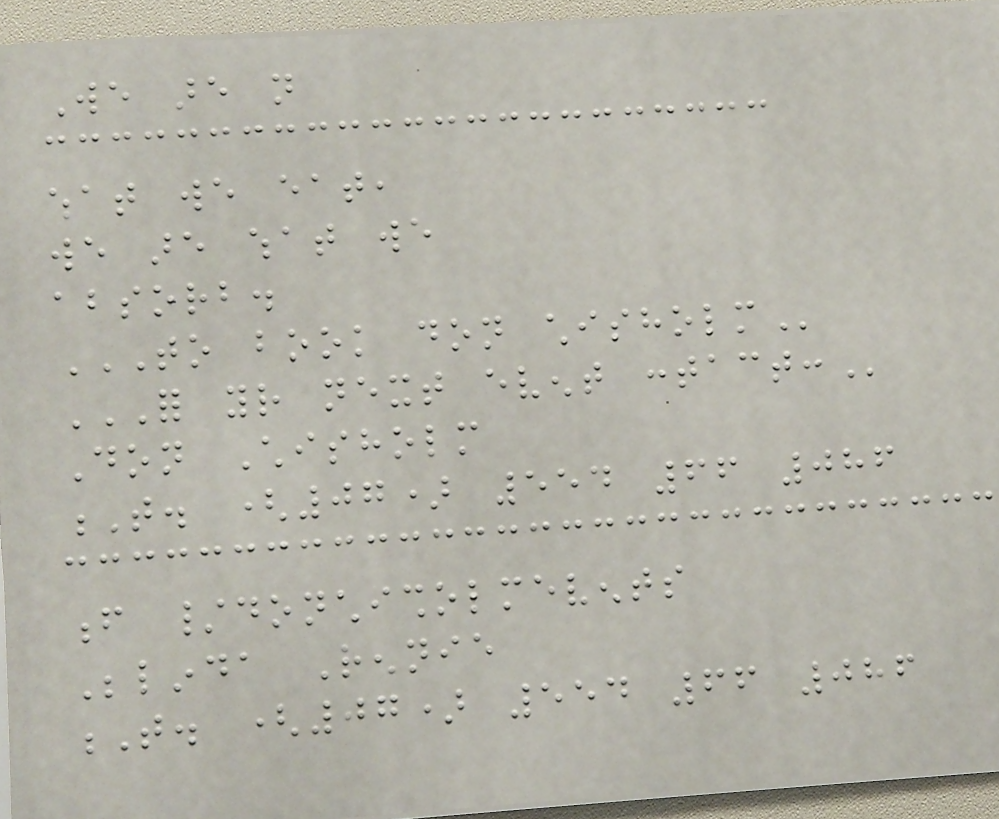We are not
what we eat,
we are what we
absorb.
TO BOOK DON CHISHOLM
FOR YOUR NEXT EVENT CONTACT:
Don Chisholm
T. (07) 554 66 086
f /donchisholmevents
Belinda Rennie
T. (07) 554 66 086
